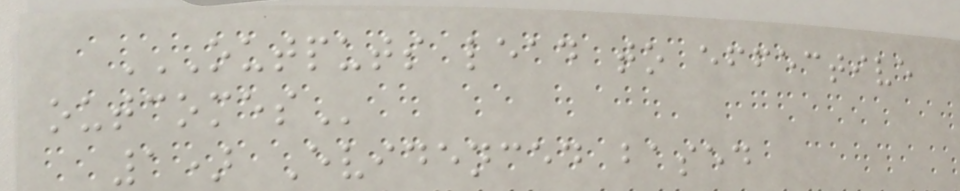OUTPUTS LEAD TO EFFECTIVE
OUTCOMES
1) Evidenced based
